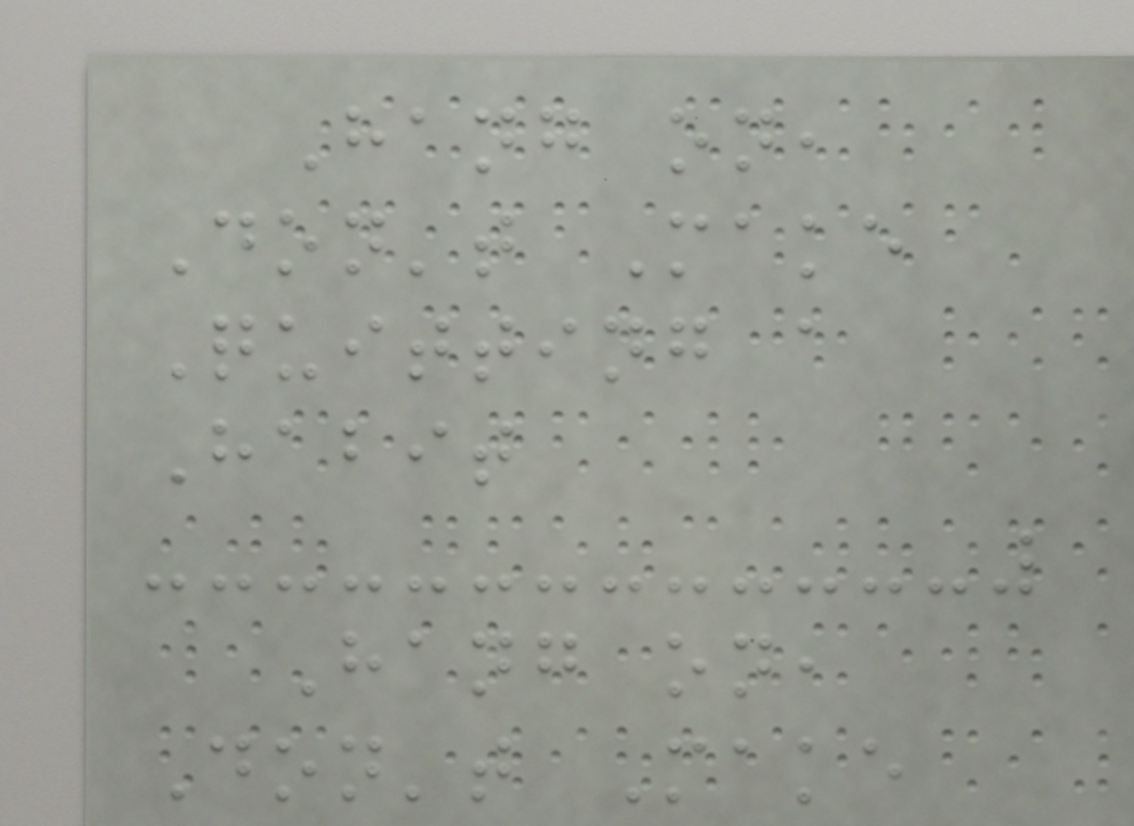Hang on,
Don't Make
Quitting a
Habit
Hang on,
Don't Make
